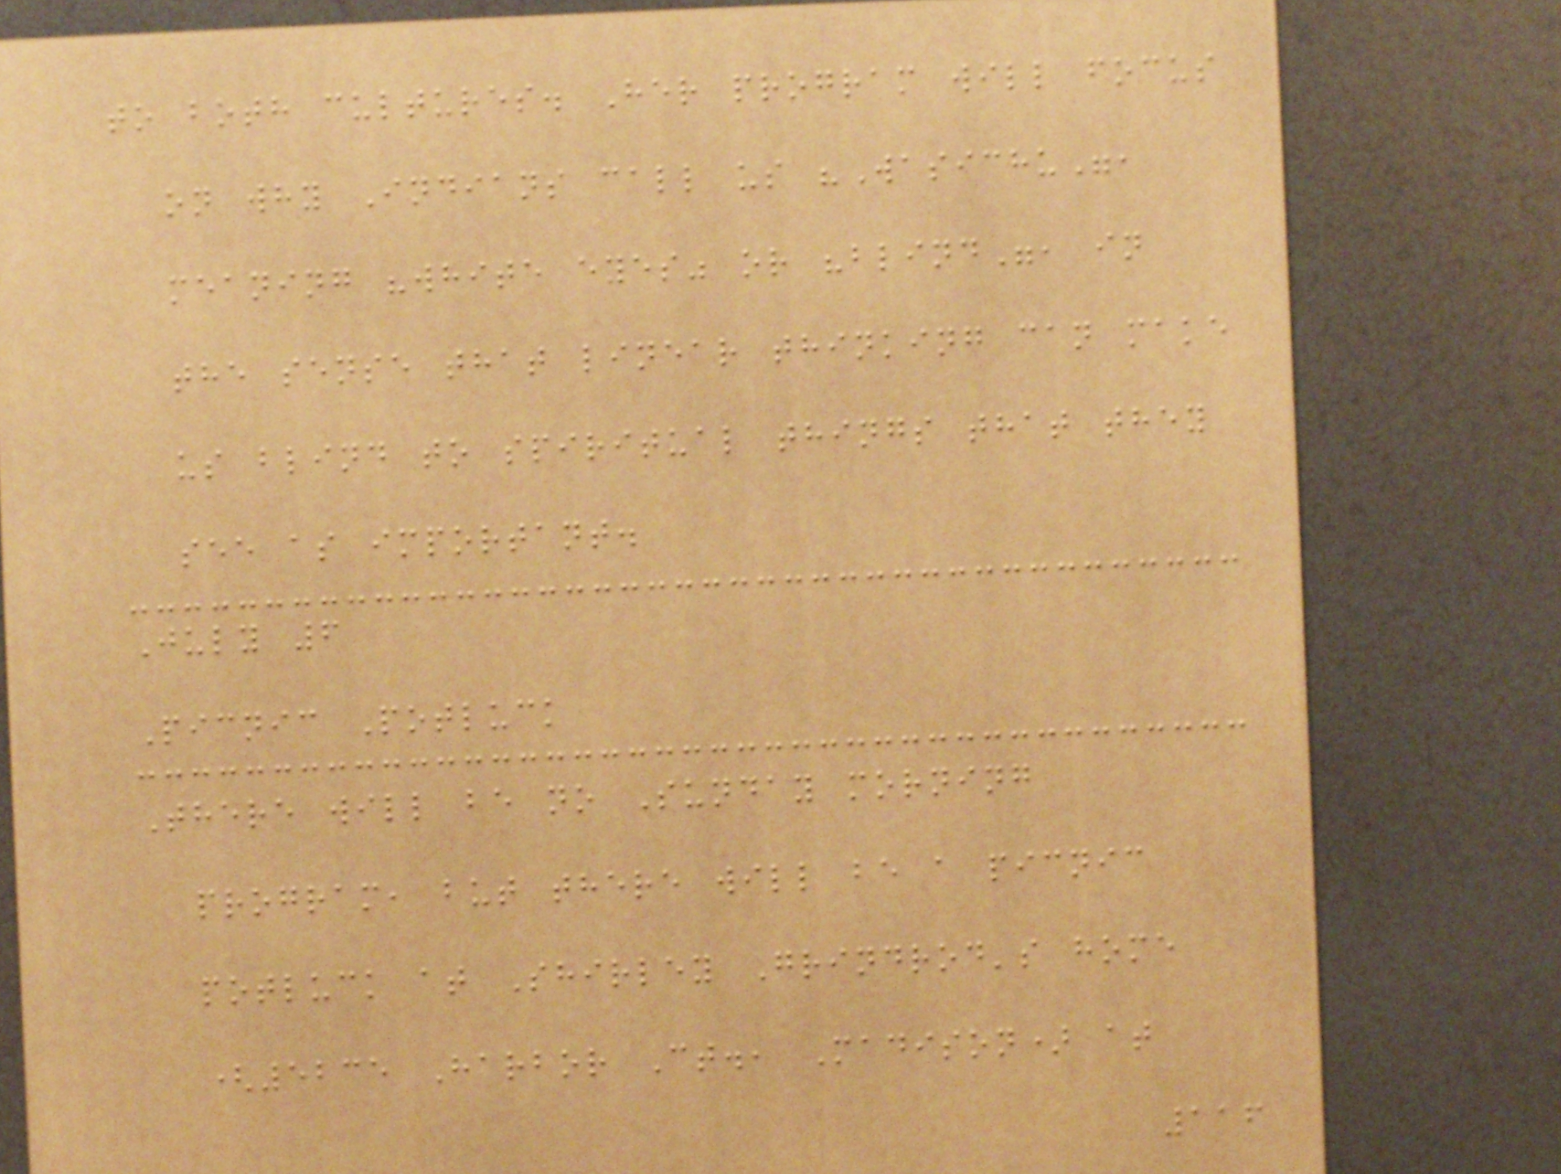to both cultures. Her program will focus
on why Indians call us "Wasichu",
meaning "white eyes" or "blind", in
the sense that linear thinking can make
us blind to spiritual things that they
see as important.
July 6
Picnic Potluck
There will be no Sunday morning
program, but there will be a picnic
potluck at Shirley Grindrod's home
(5235 Harbor Ct., Madison) at
116
